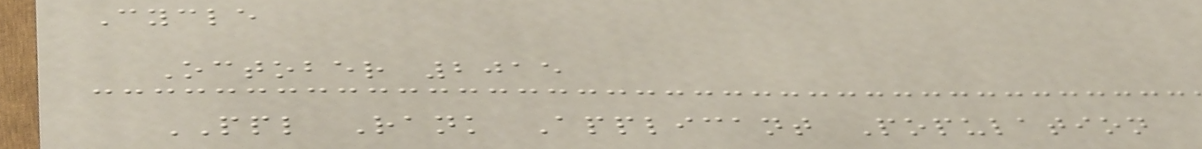Cycle
October 2015
PPL Rank Applicant Population
